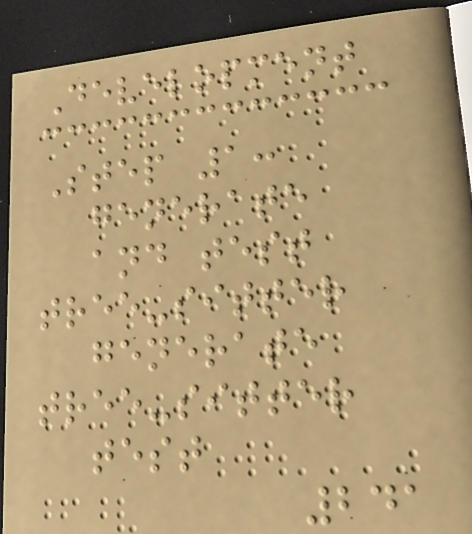Development
Step 1:
generate
and test
tree-sitter
generate
tree-sitter
test
241
